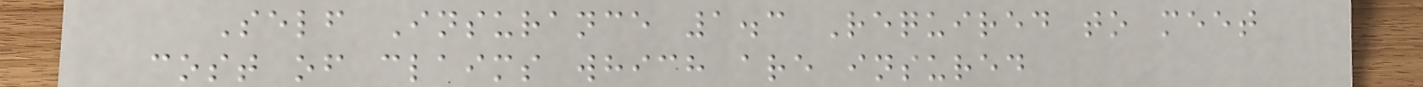Self Insurance 1.3 Required to meet
cost of claims which are insured
